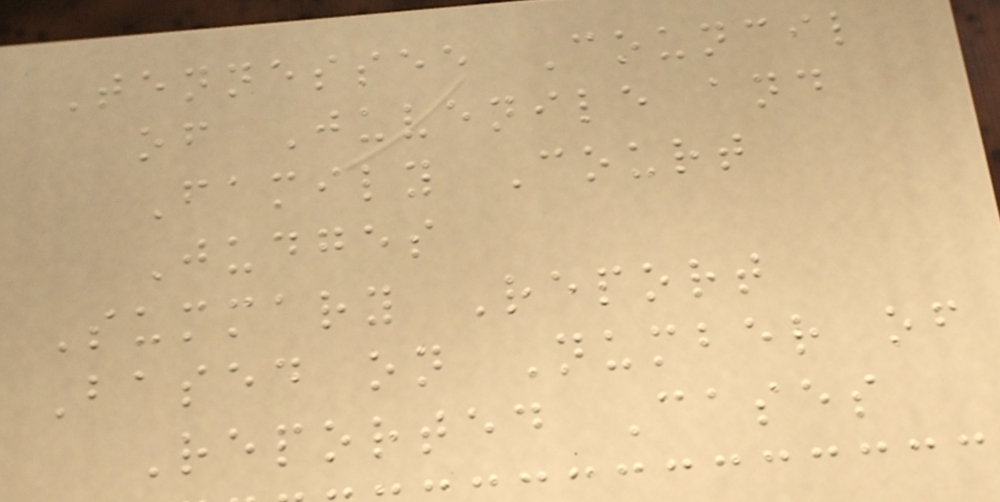Tennessee Council
of Juvenile and
Family Court
Judges
Summary Report
Based on Number of
Reported Cases
